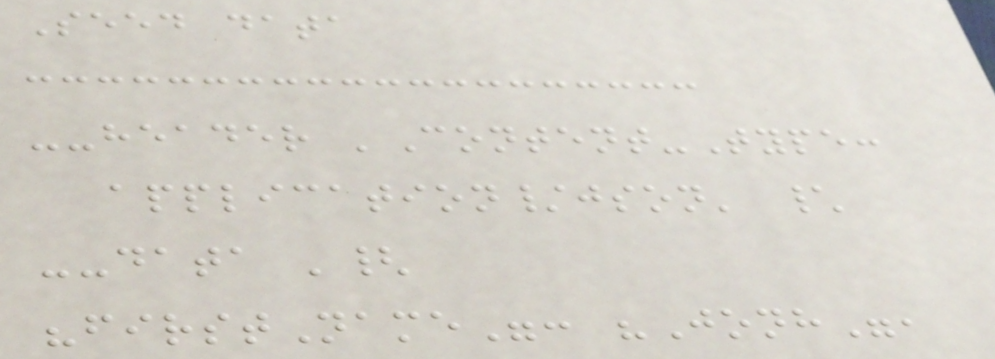Seed data
--header 'Content-Type:
application/json' \
--data '{
"firstName": "Jonh",
